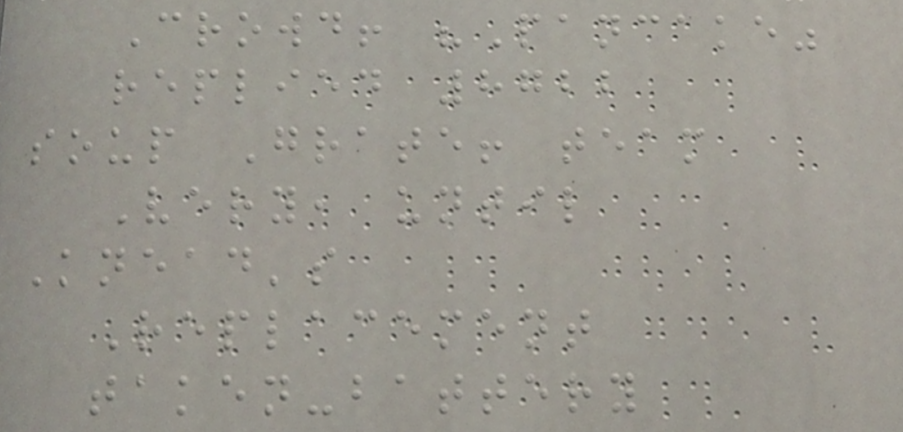Crowd! "Pancake"
replied 8722
soup Grate! team
Very, until
Knead's
Replacement
taken-battery
